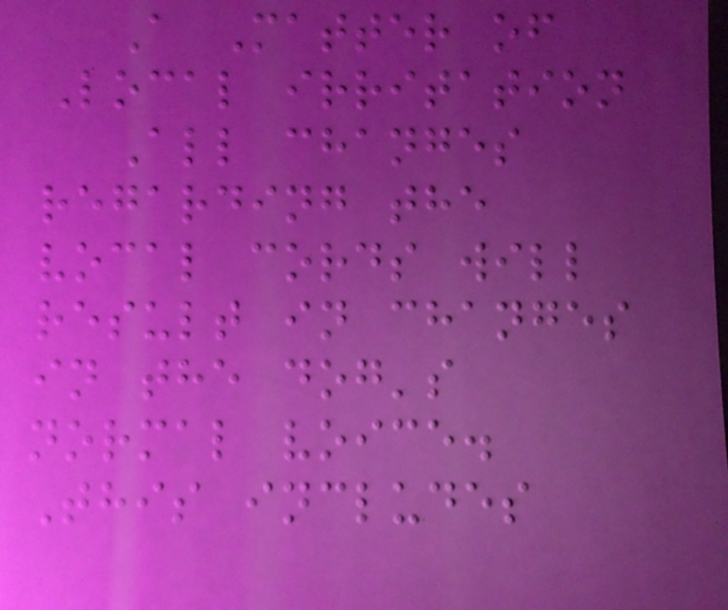A Matter of
Local irritation
All changes
regarding the
vocal cords will
result in changes
in the dog's
normal voice.
This includes
